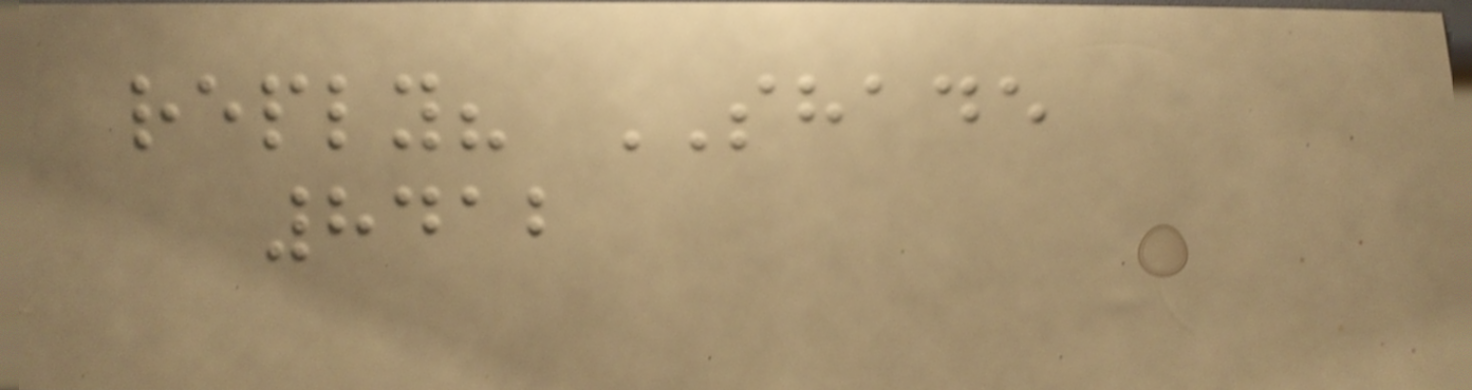reply? SHADE
8412
